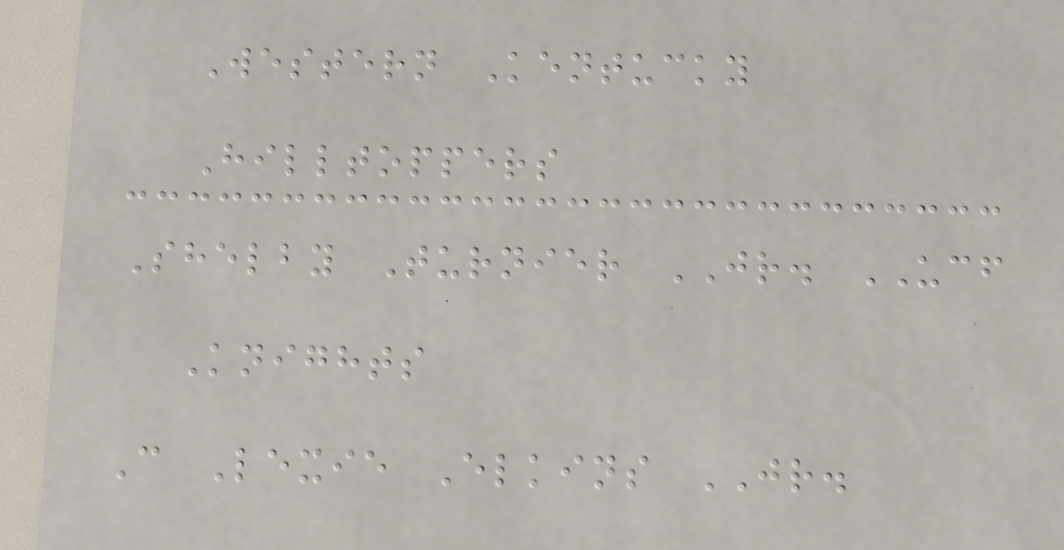Western Kentucky
Hilltoppers
Shelby Turnier JR. UCF
Knights
C Lexie Elkins JR.
